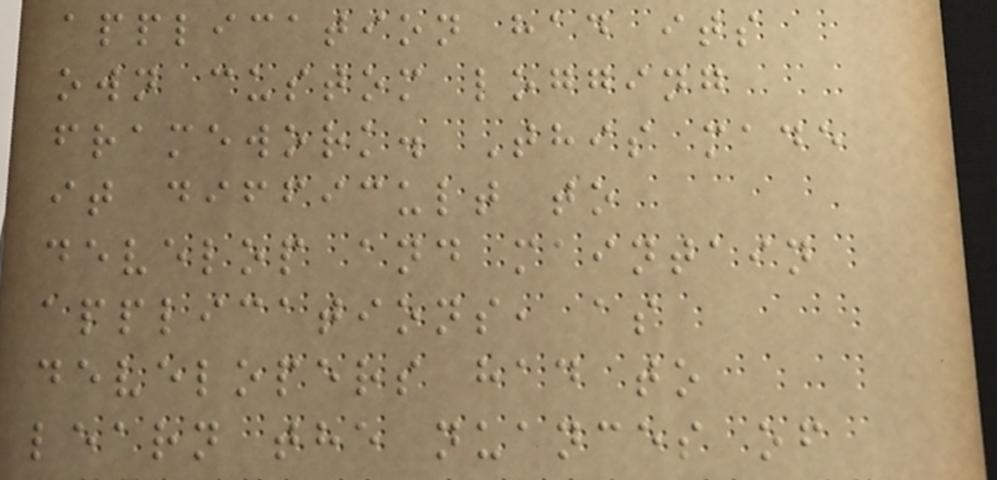application had its
own custom logging
framework. This made
it difficult to
develop and maintain
applications, as
developers had to
learn the nuances of
